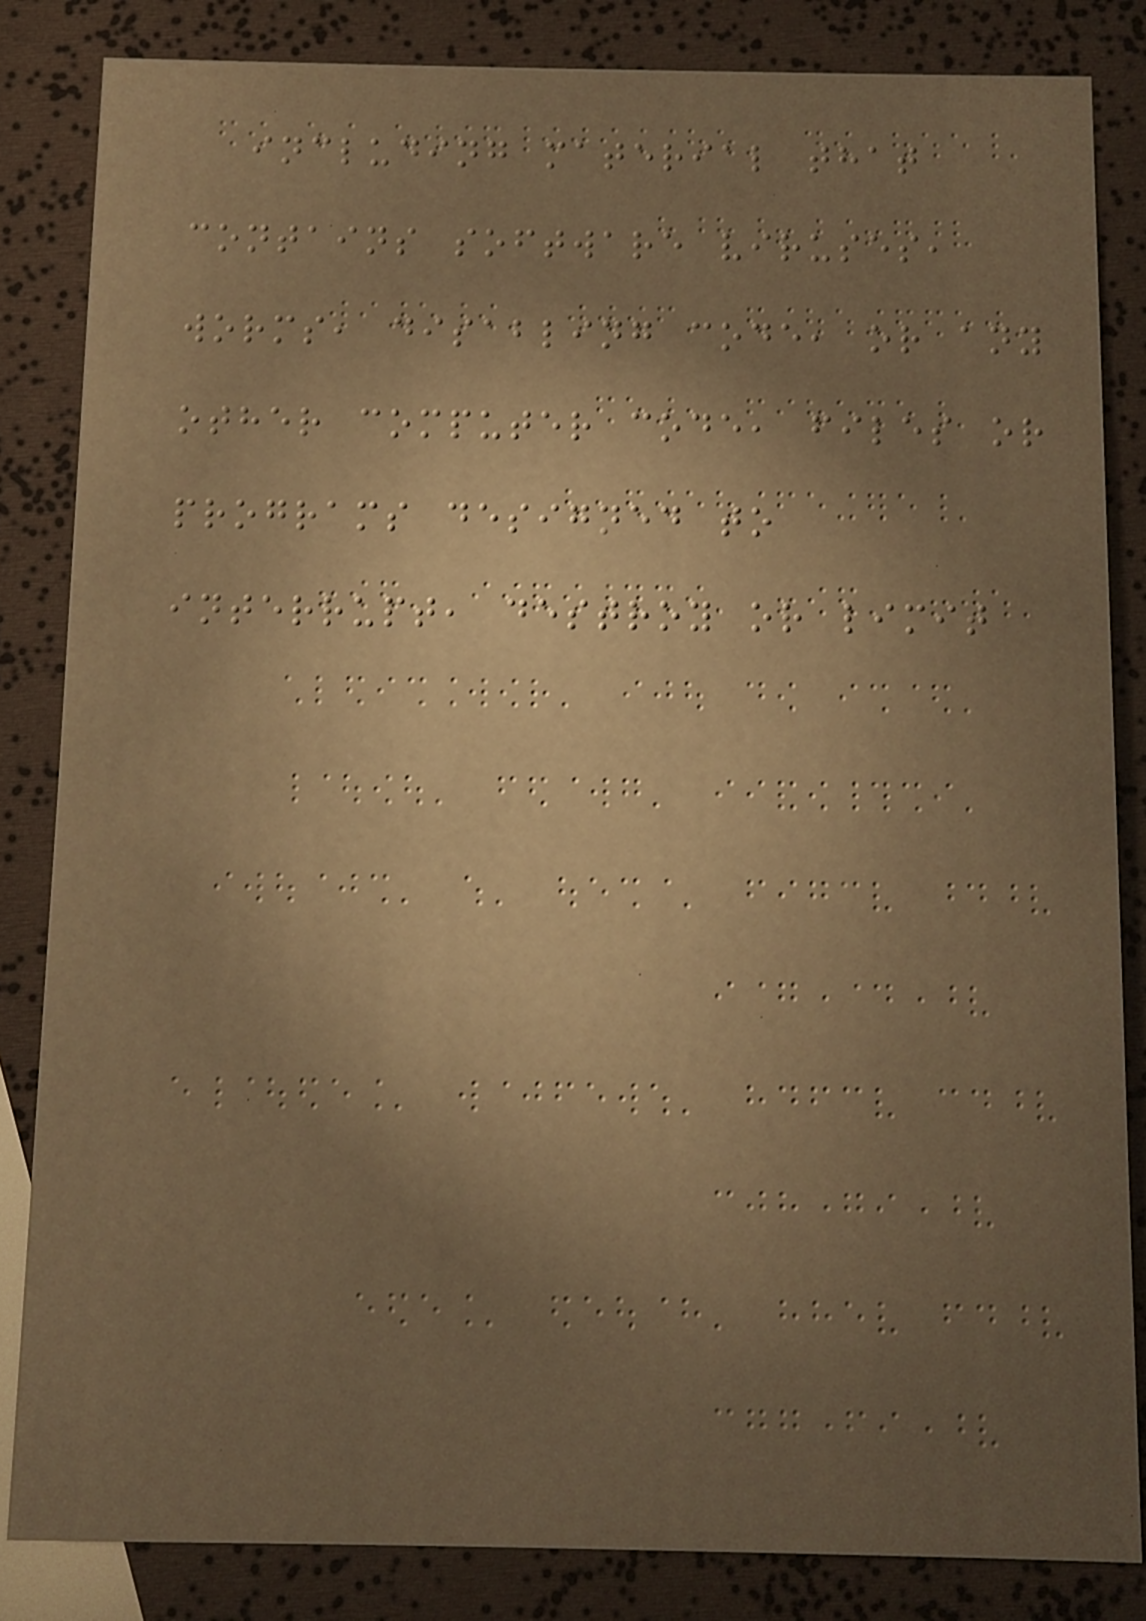including material that
contains software viruses,
worms, disabling code, or any
other computer code, files or
programs designed to
interrupt, destroy or limit
